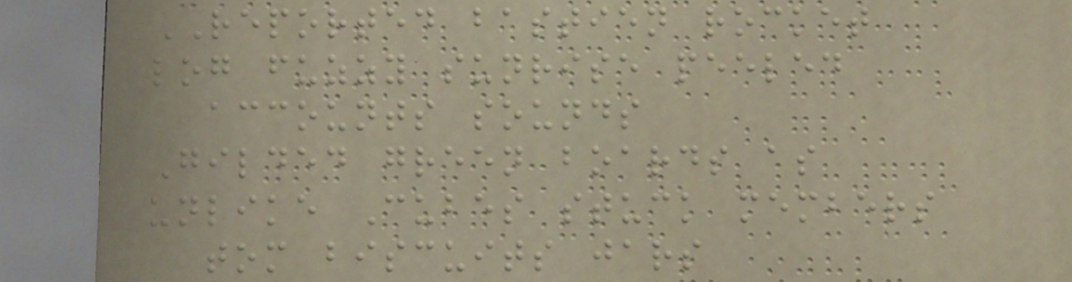REPORTED bastien rocket
log fuzzy sunrise peeled
accounts sounds
Gilded green boards as
unlike Cubes stuck members
tom biscuits jars
